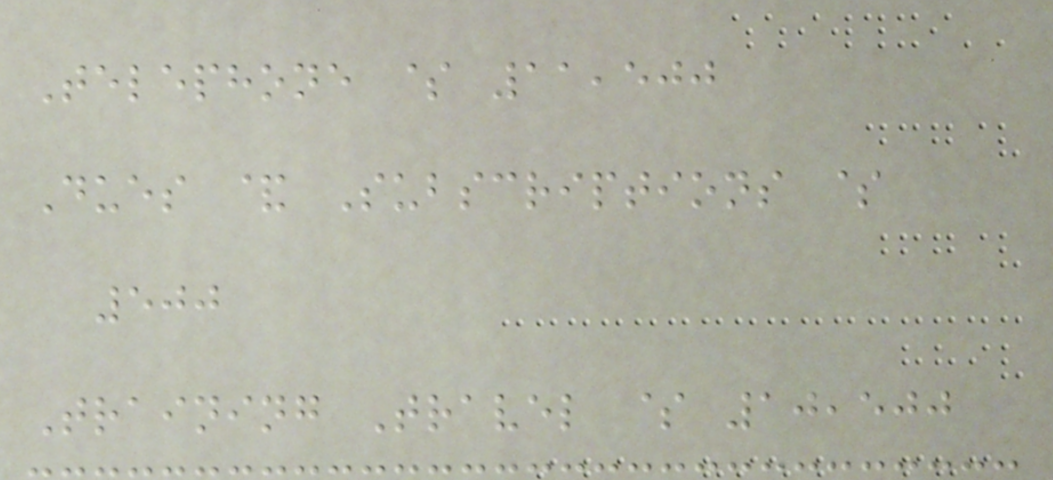Telephone $ 11,500
Dues & Subscriptions $
500
Training Travel $ 10,500
